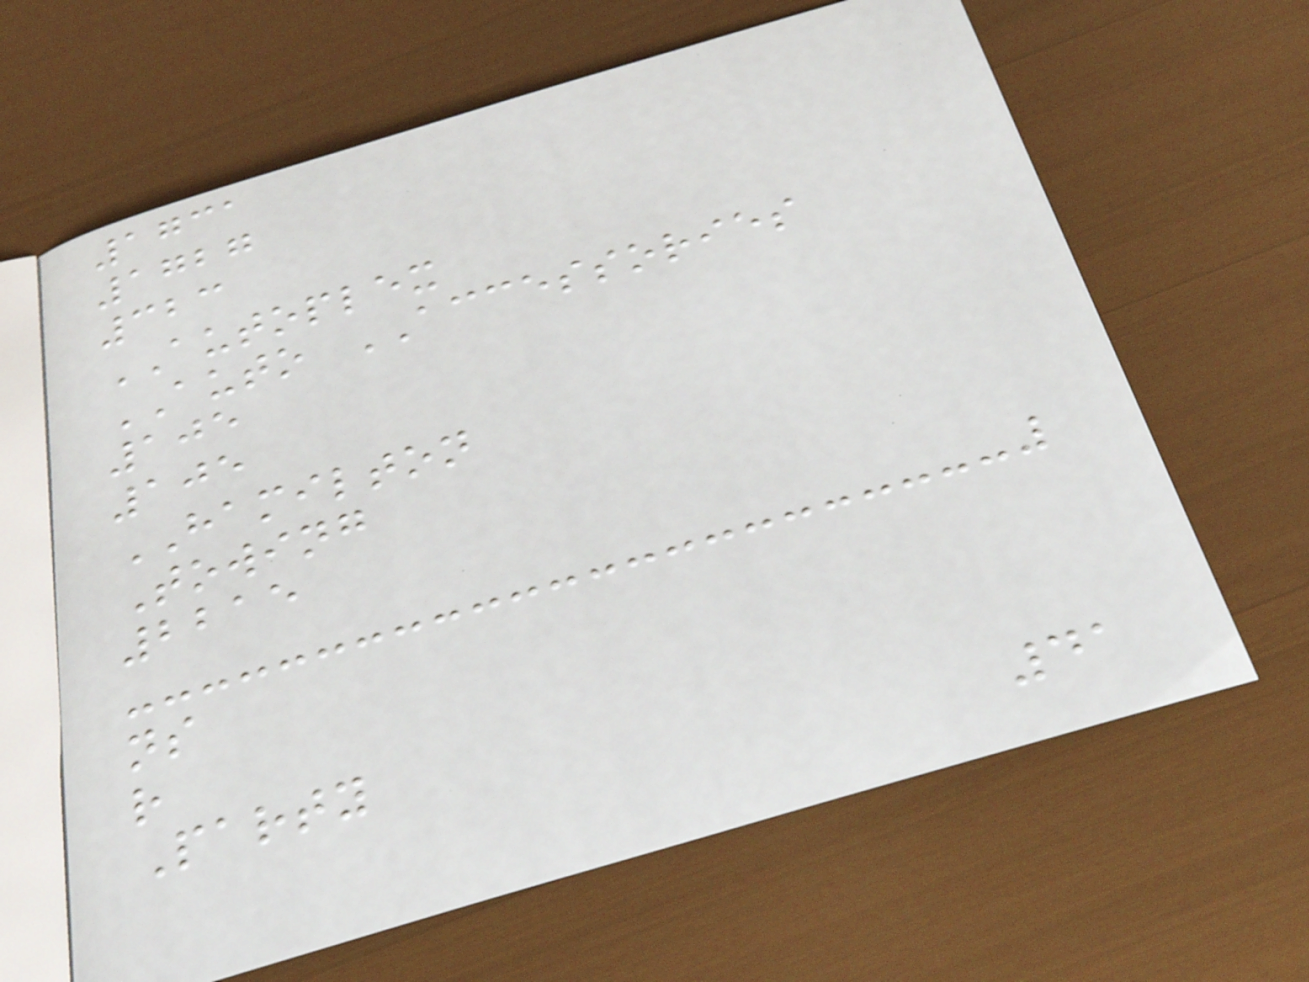1731
1727
323
AUTOPLEX
AUTO ACCESSORIES
105
105
HAMILTON
Towing
2215
ns
r
Party
41
